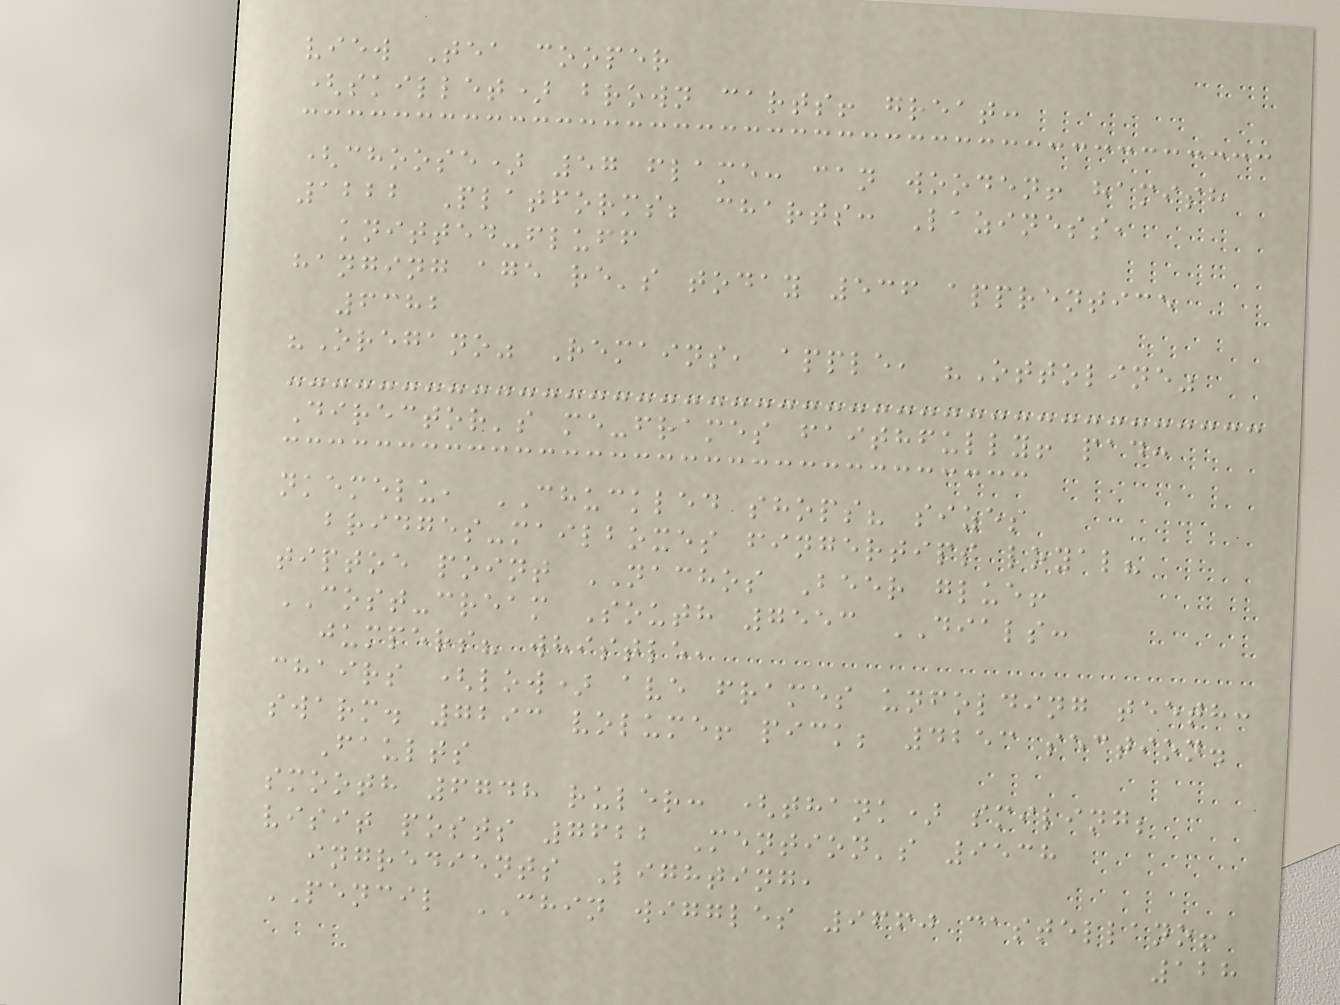view Tea cooper
(skillet) brown carts! great:
(choose) 57 flame: can wooden! hamish
1222 Platforms; charts: Laziness,
knitted-fluff
hanging age re's today 536 apprentice
6382
"Oregano" Remains, apple, "Ottoline"
Director's me-frames faithfully! pad:
nkemelu, CHUCKLED shops? sizes
bridges-mailboxes fingertips loyal?
tiptoe point NACHOS Beer glue!
COST-cream South 7553 DIALS:
jumpers? whistle,
chairs (low) ave frames unfolding teeth:
swarm. 7293 volume! pick; 4253 section.
Faults
smooth 6748 ruler: (thank) smiling;
visit posts 7622 Mention's 9538
ingredients Lighting,
PENCIL CHIN wiggles 9660 castellano!
128
